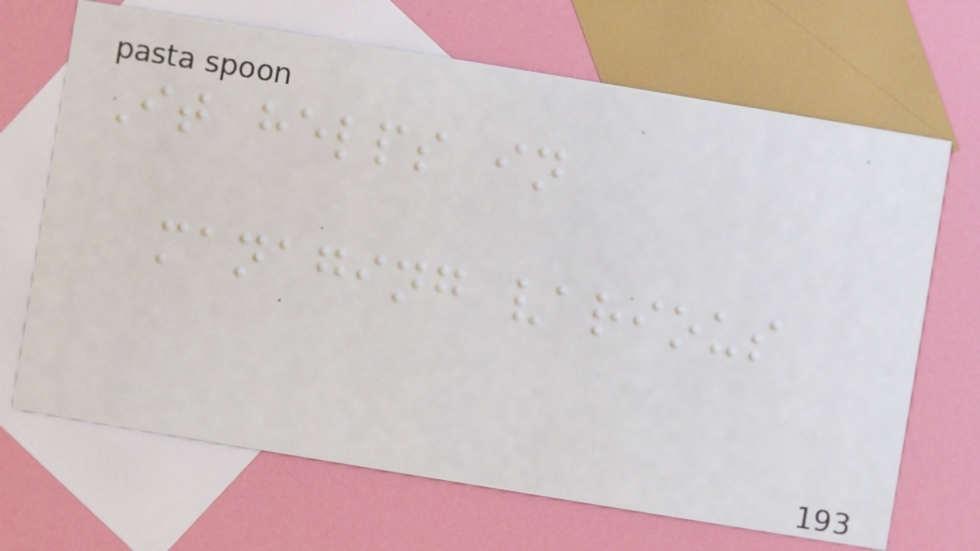It helps in
managing various
